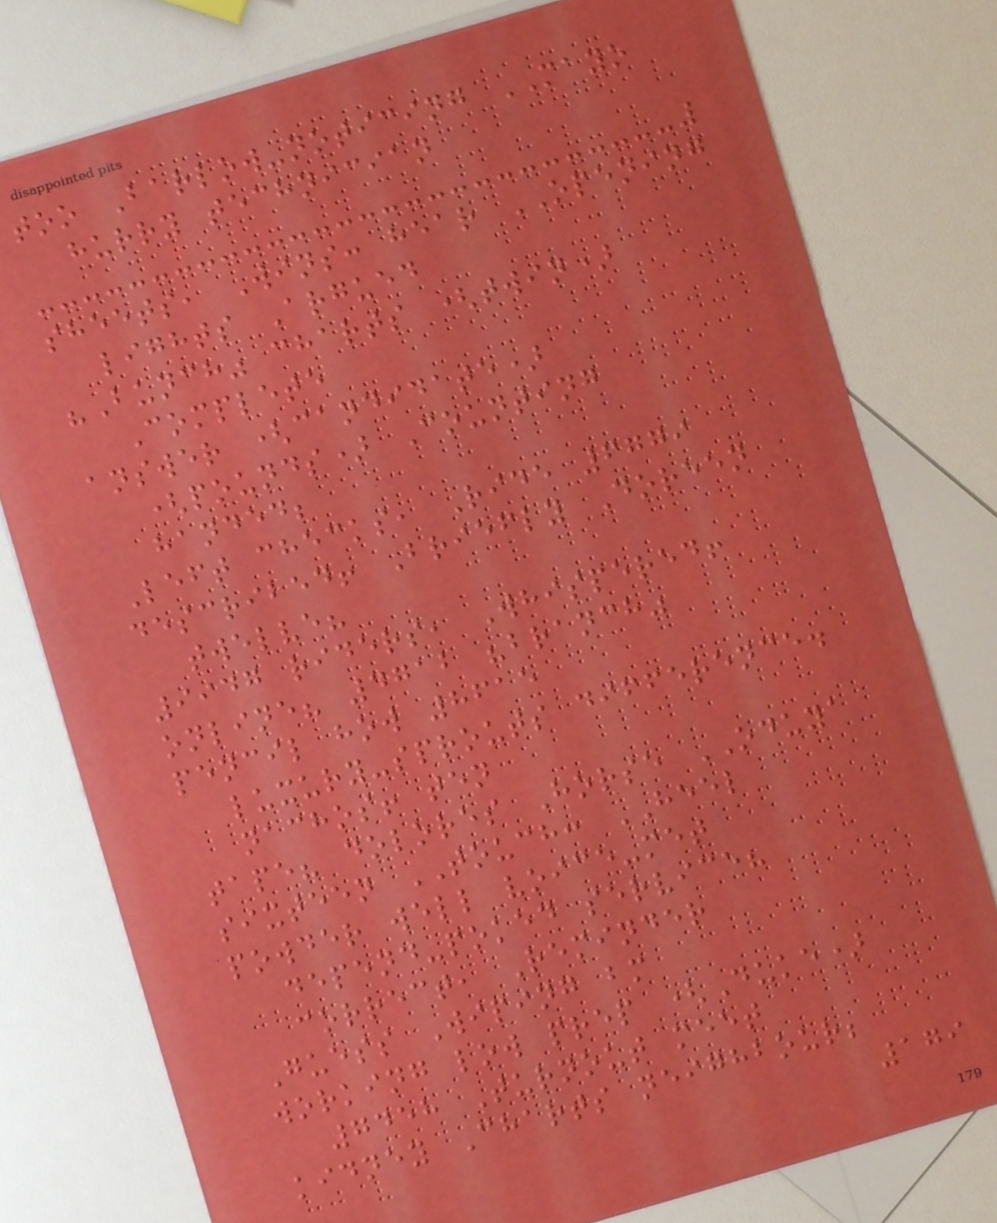too Barlow-noticing MAYO
hurry technician
sheets, Wins: hear OPENING
lights Argued
"Bunch" charts (twin)
Complete
answer (candidate)
(pounds) Counting
handed;
Left checks, Ride 6779
described! Briefly Doreen
twelve?
9947 riders, Whispered!
online? 4712 "branch"
pencil how 8615
luxury-sprouts difference.
nachos! ten
tape? dolores Horse ODUYA
sixteen TOUCH: HEEL
powder well voice-met
depend-poked service?
correct, Reminder
Guess Wiping bm
working low prep (Duke)
7458 Turnout meet
kidney Charts neighbour;
179
